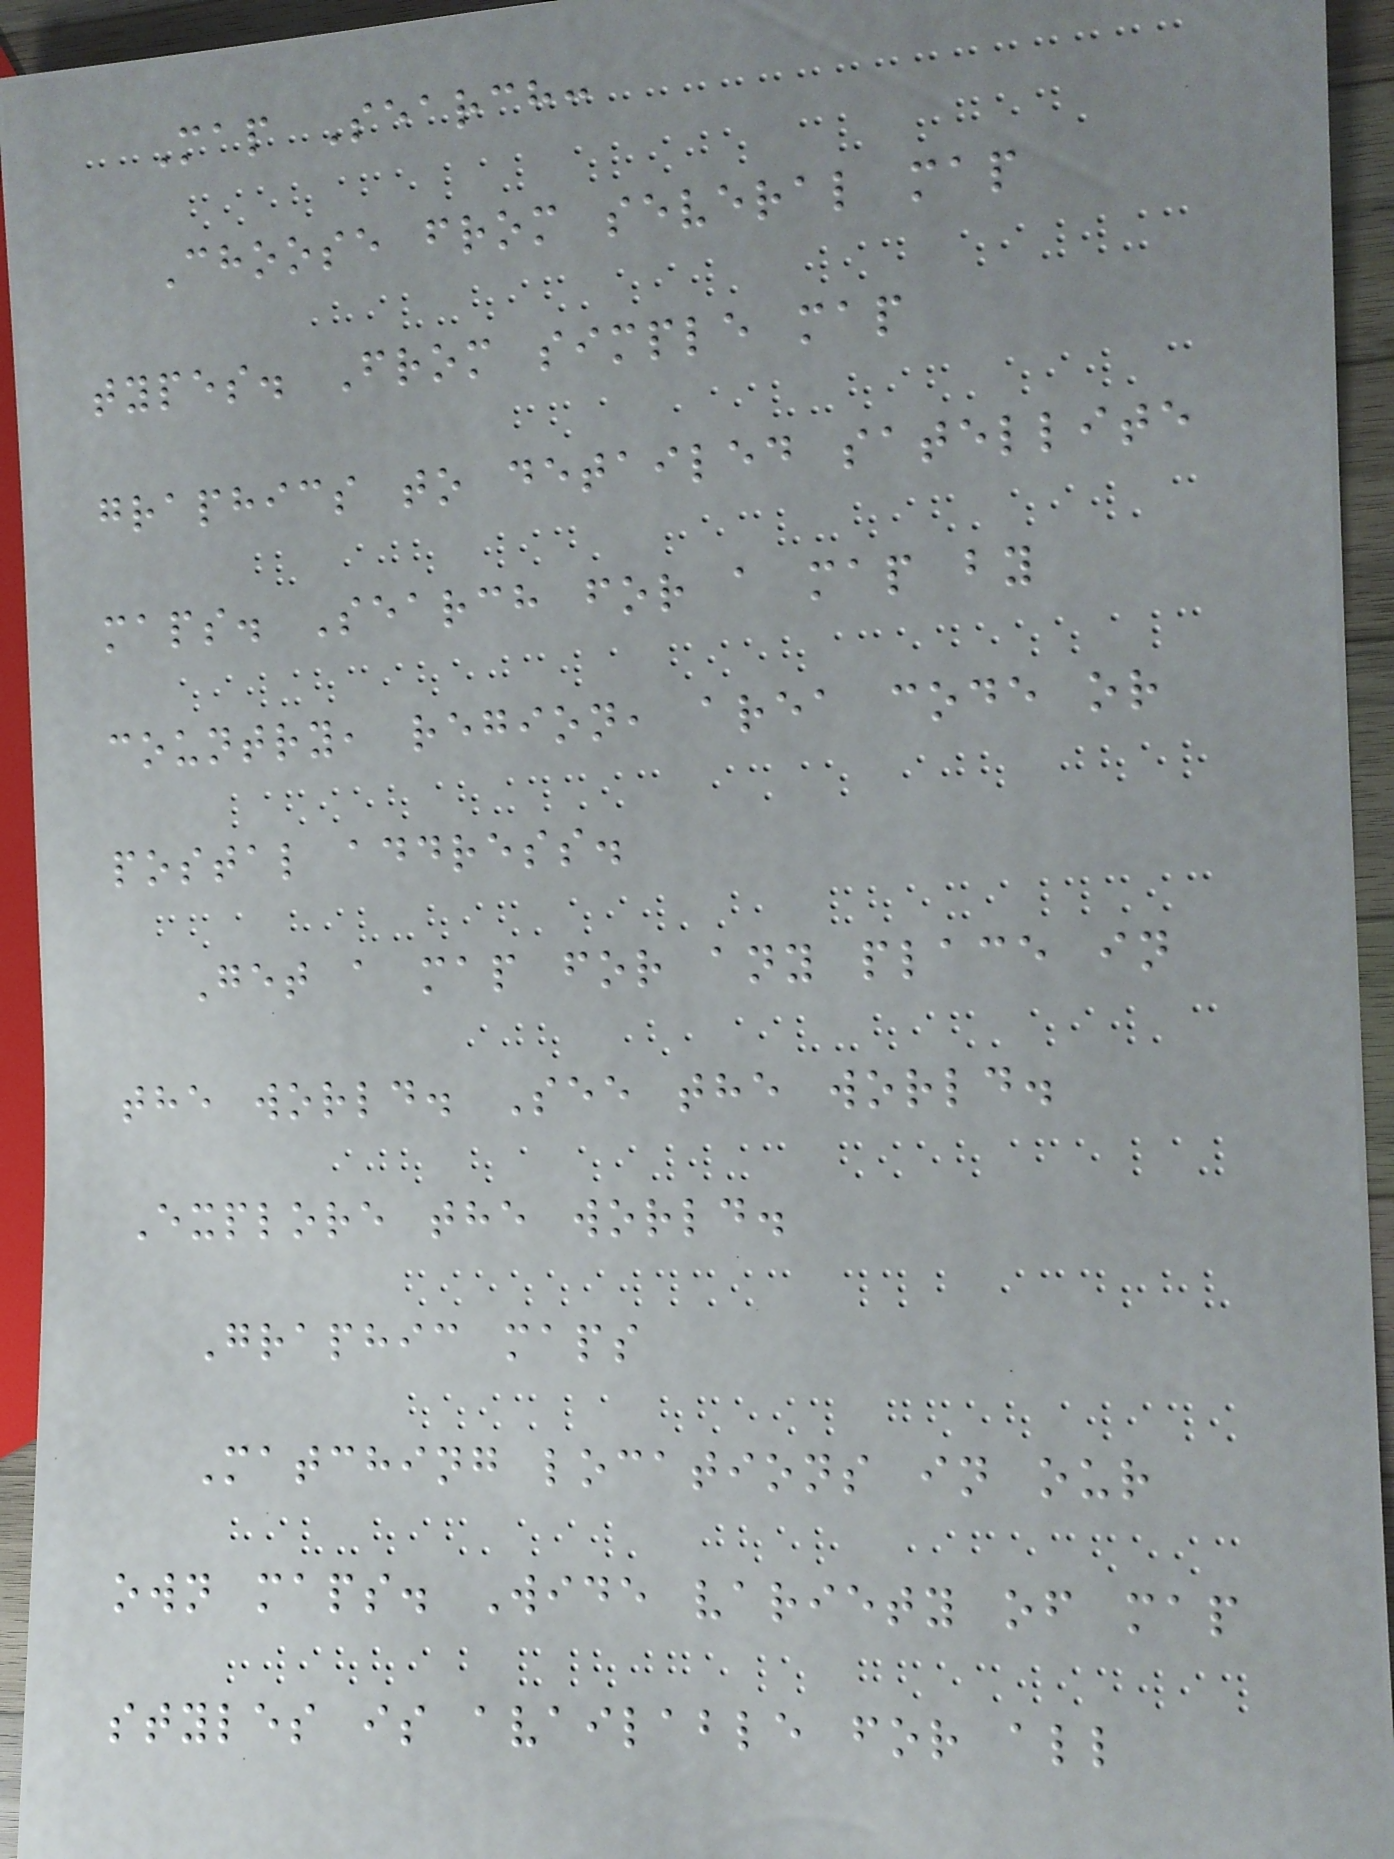Map Search:
Choose from several map
types. From simple map
graphics to detailed satellite
maps. Search for a map by
country, region, area code or
postal address.
Get a map for any place in
the world. See the world.
Explore the world.
Graphic maps
Matching locations in our
own maps. Wide variety of map
styles is available for all
